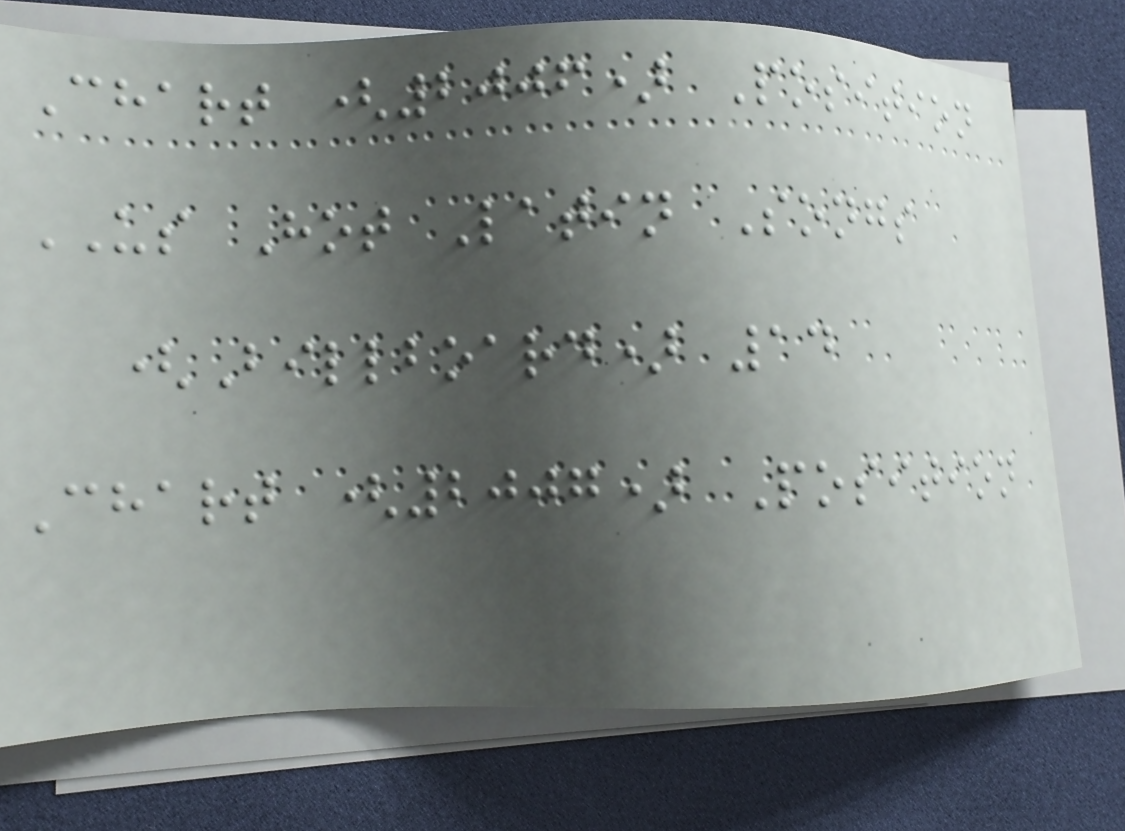Chart (2006) Position
US Hot Latin Songs
(Billboard) 14
Chart (2007) Position
